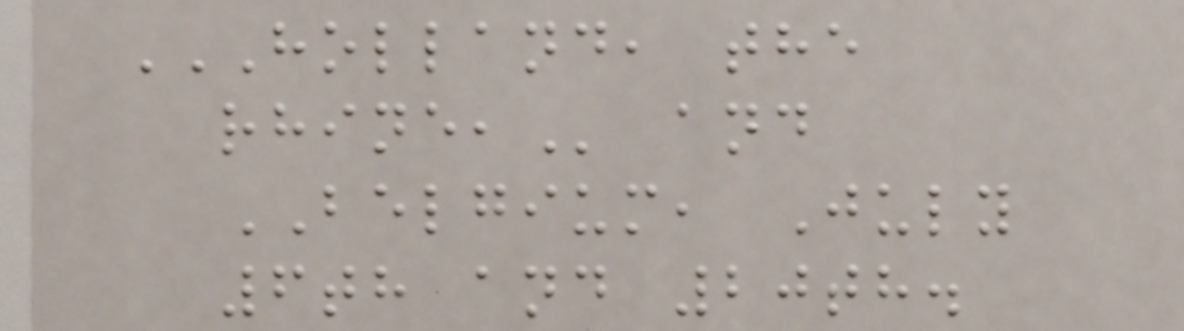HOLLAND, THE
RHINE, and
BELGIUM, July
6th and 20th.
